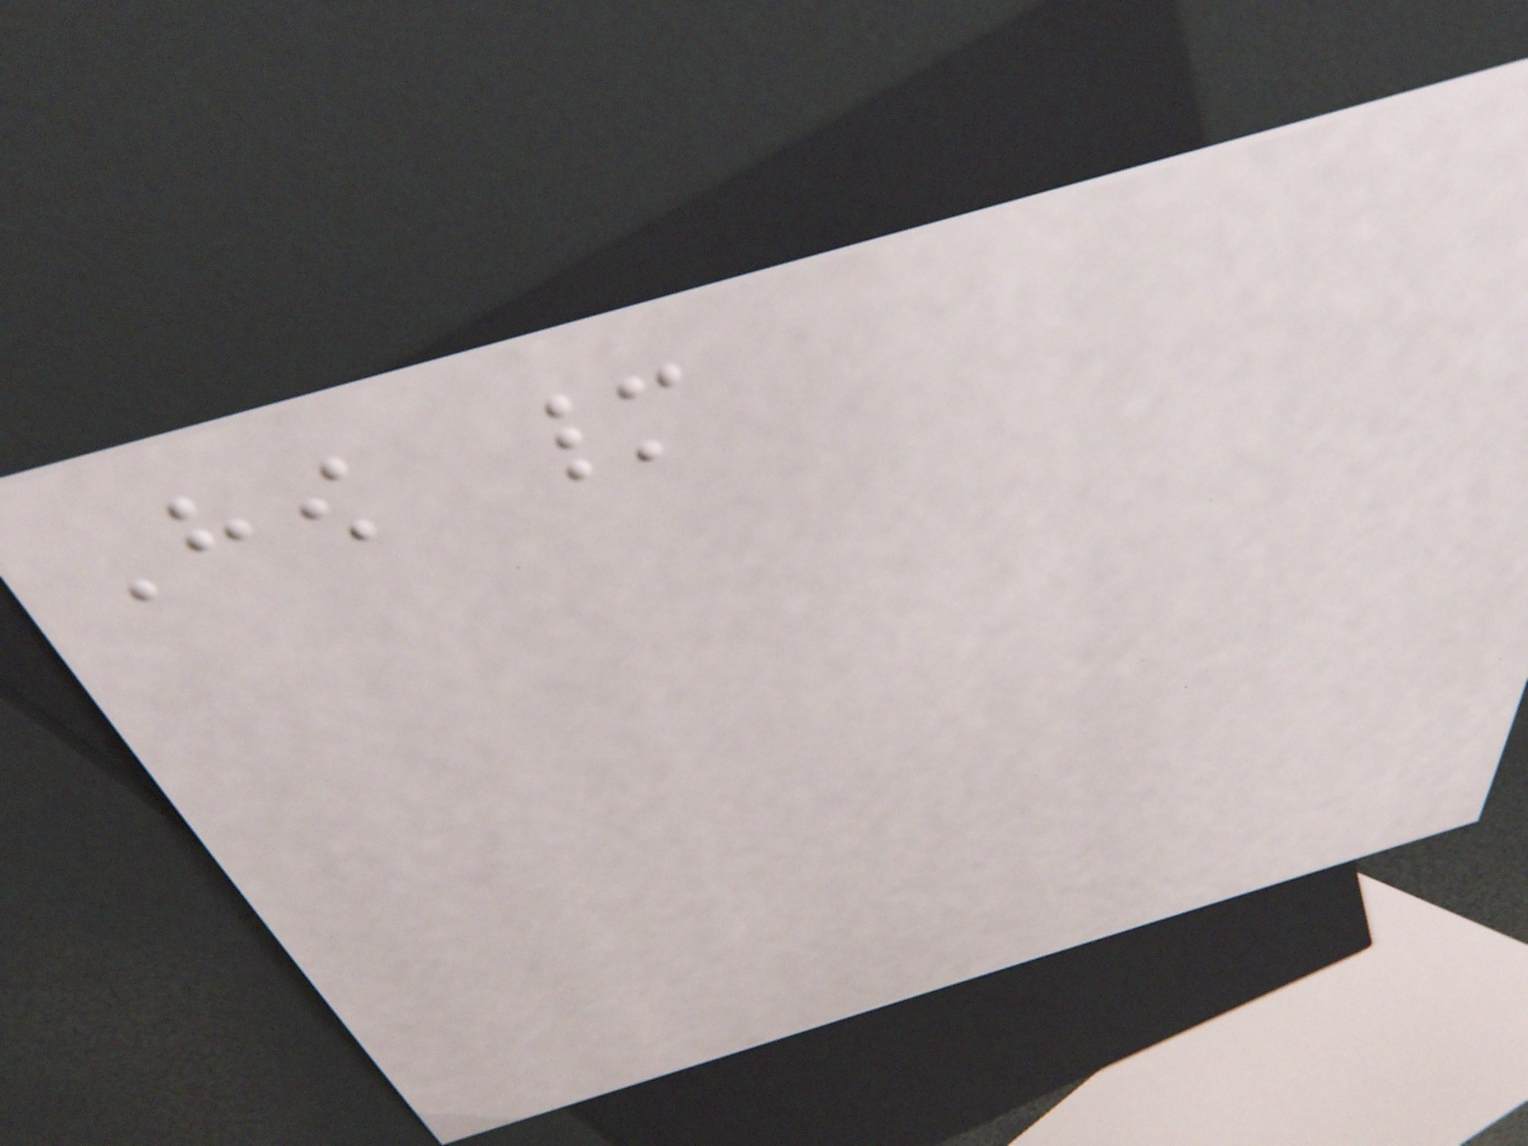How many
